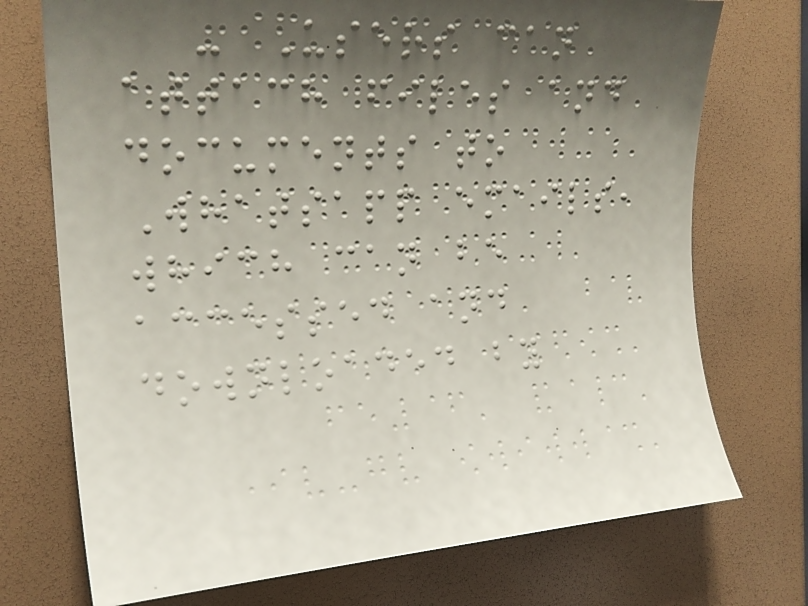- Users can
attach files and
documents to
Whatsapp emails,
which can be
accessed and
downloaded by
